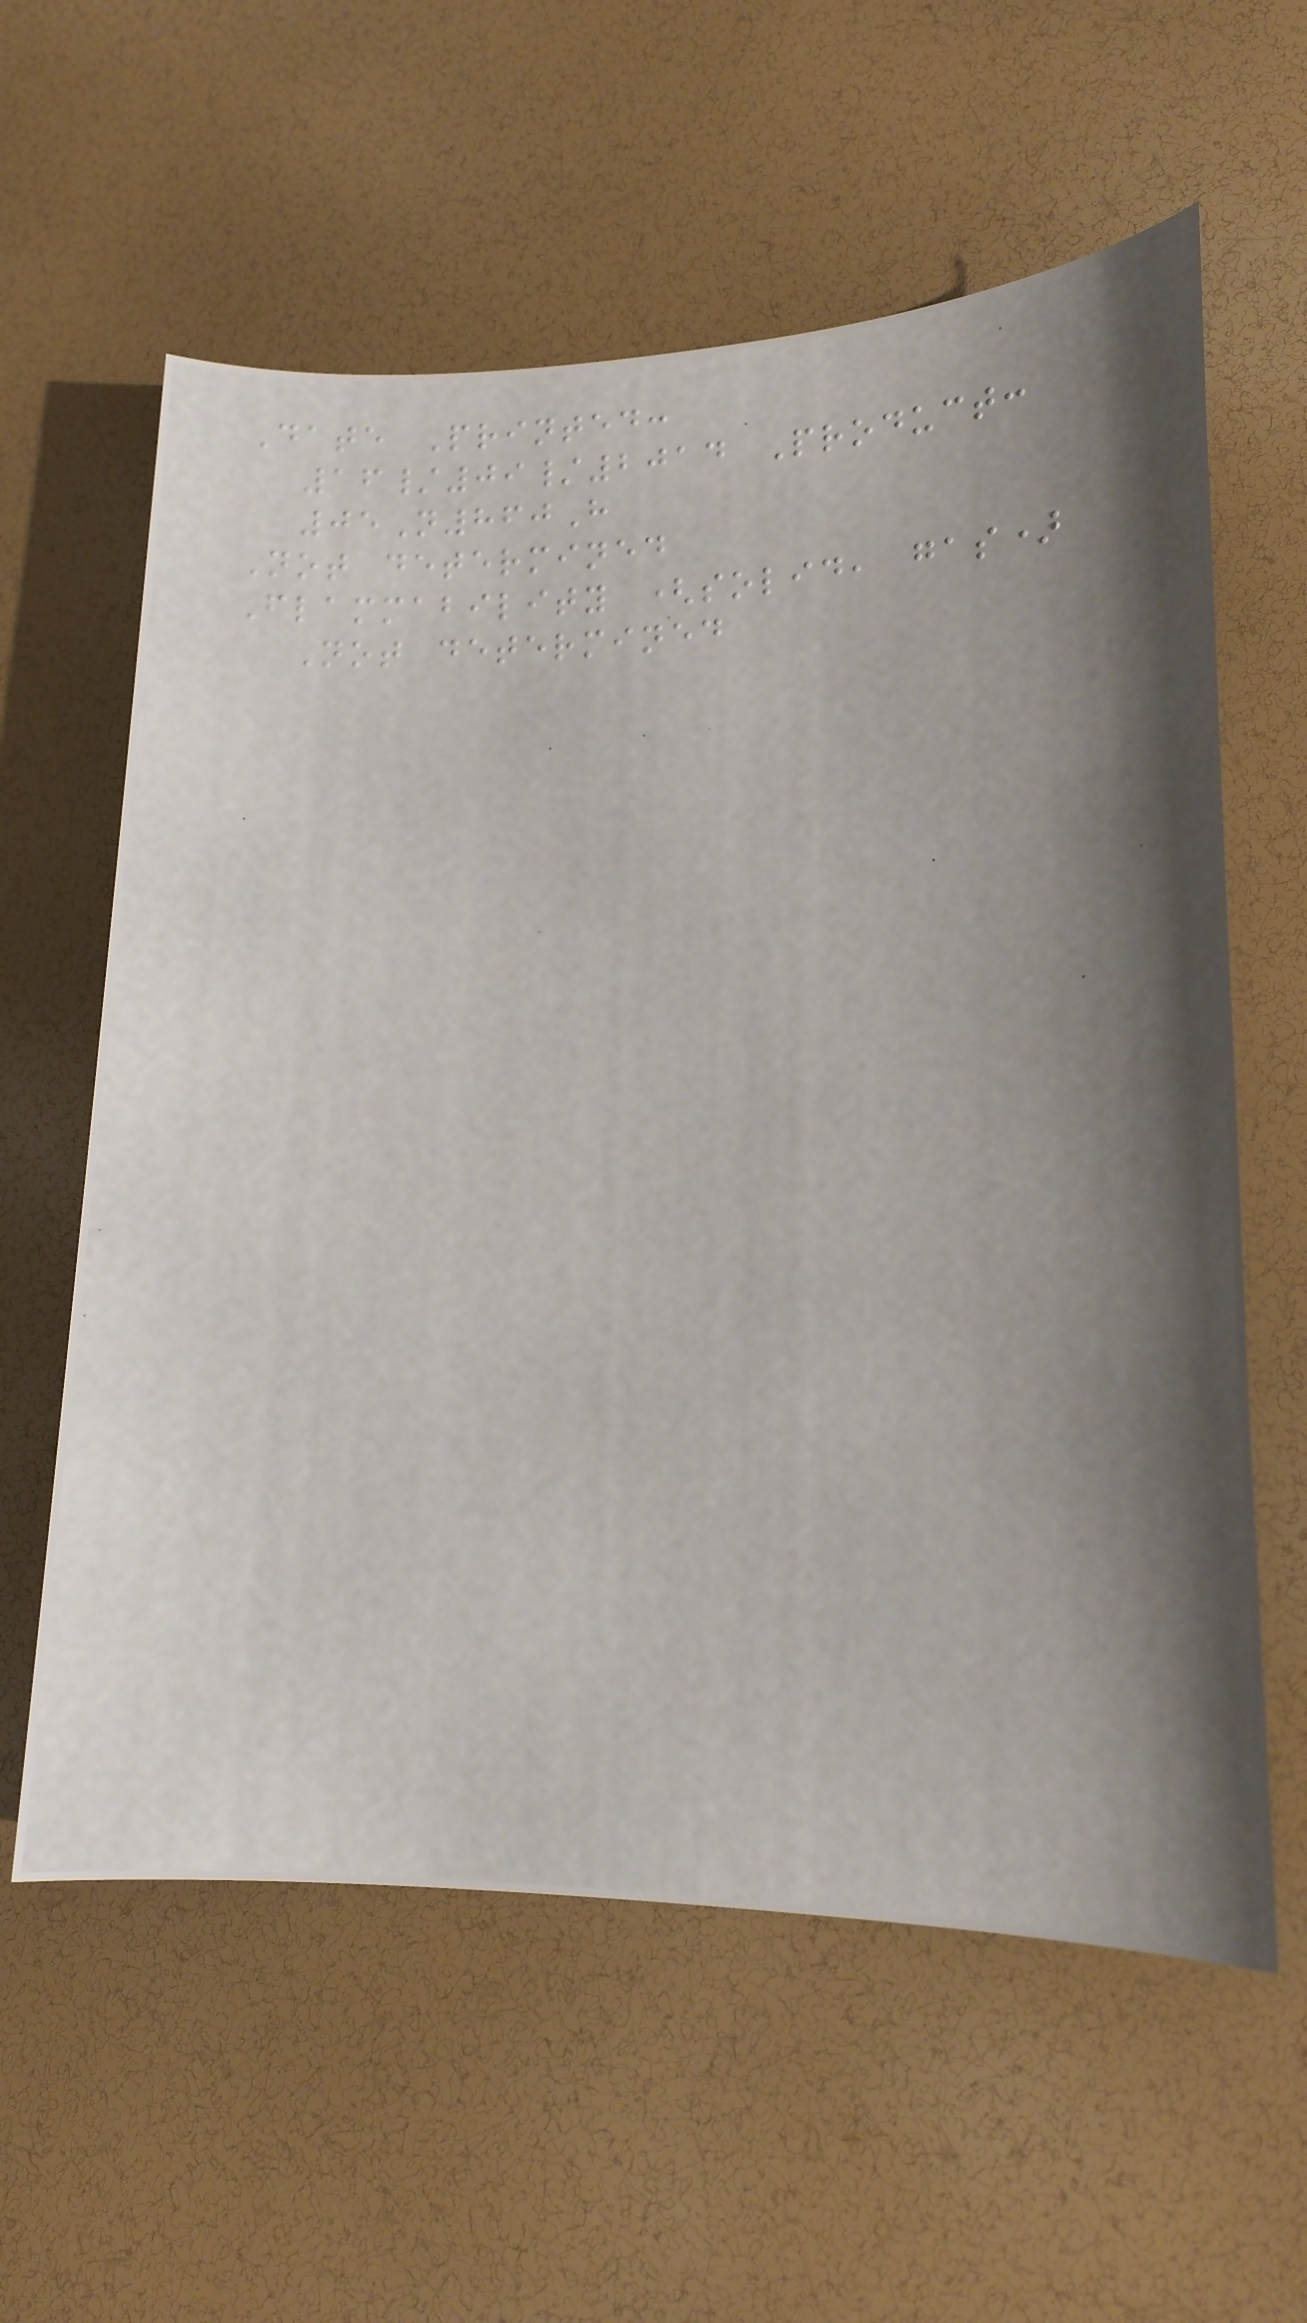Date Printed:
16/09/2014 Product:
05N860H
Not determined
Flammability (solid, gas)
Not determined
